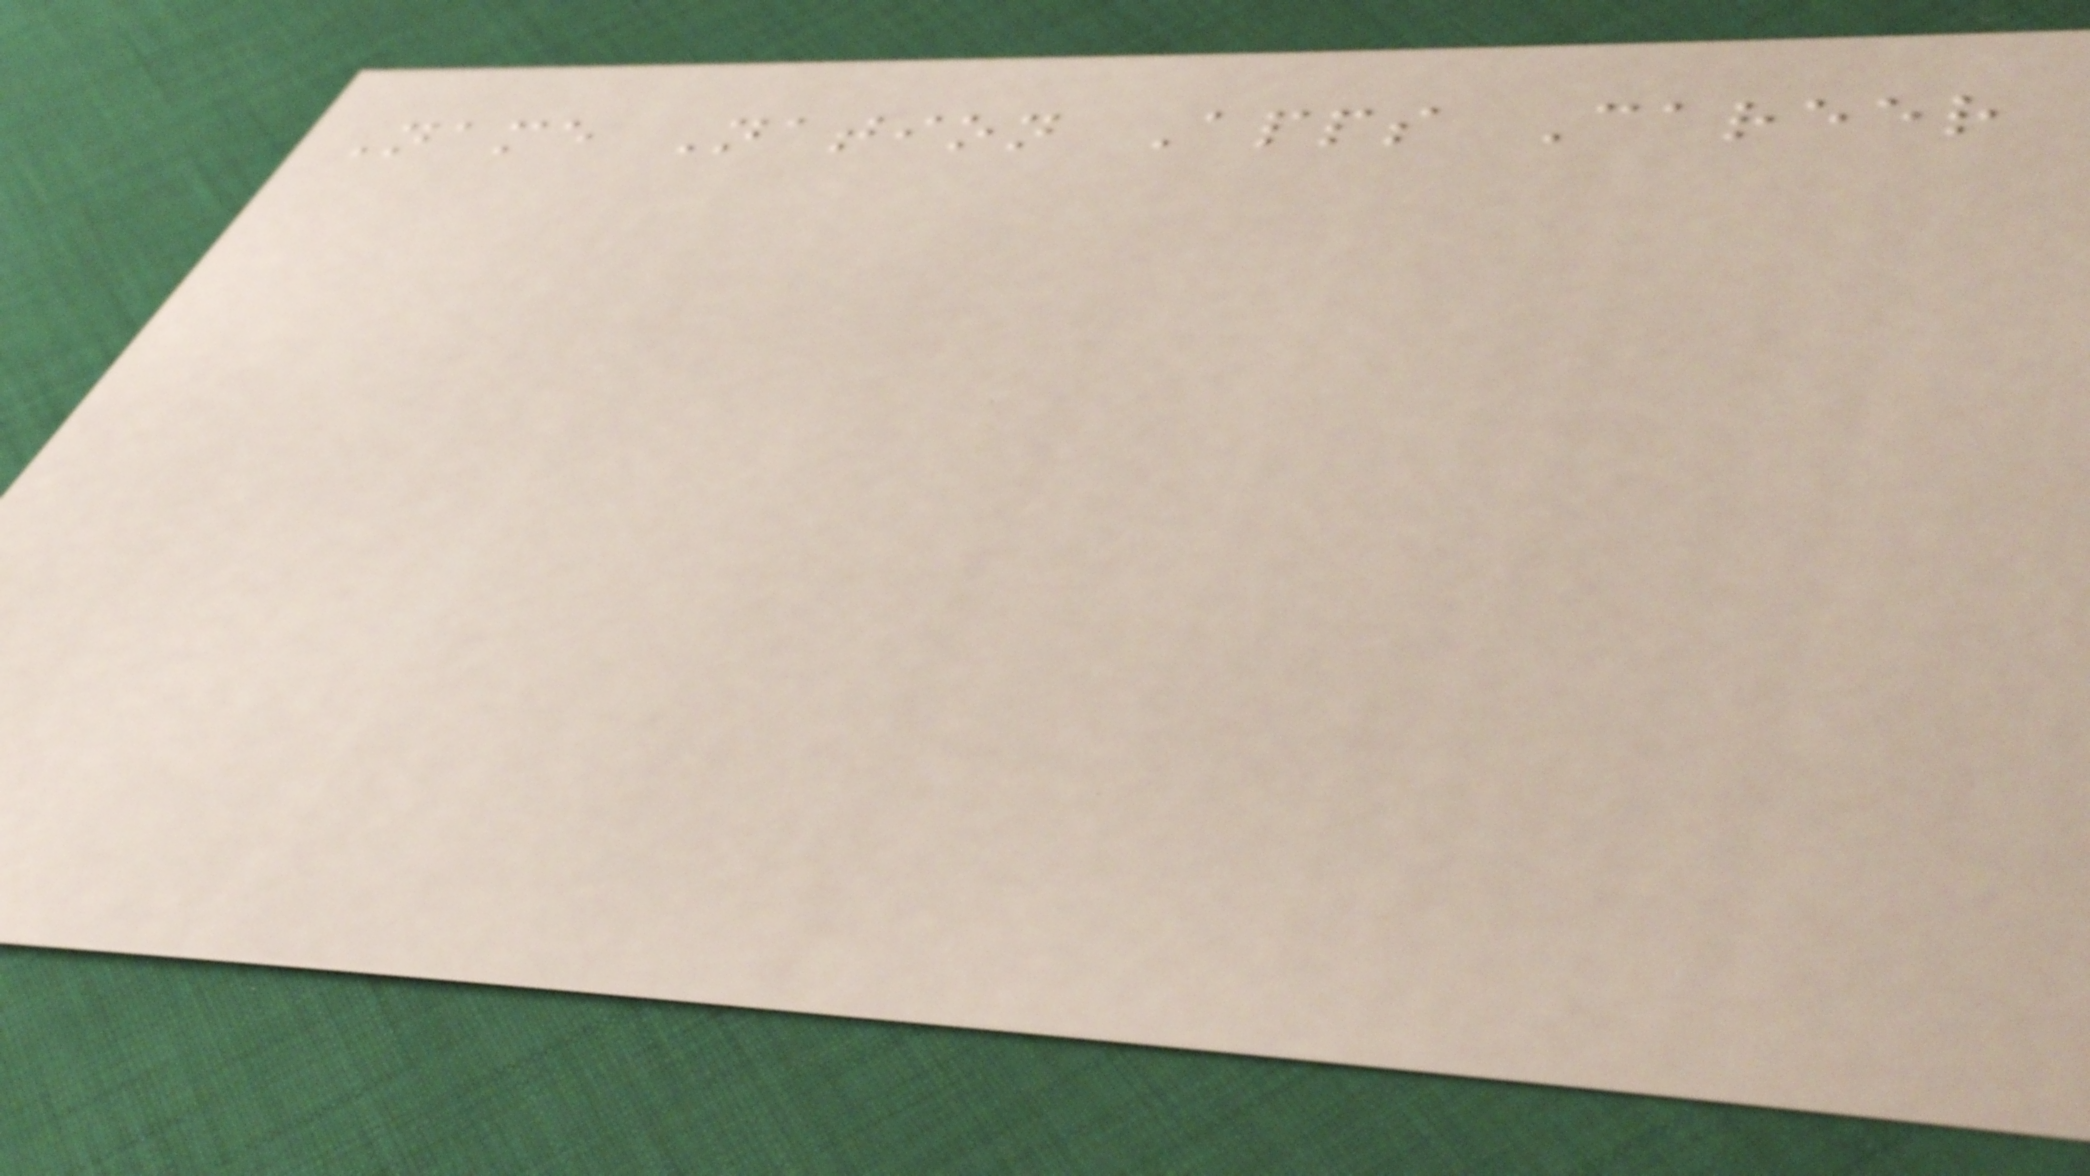Name Nation Apps Career
